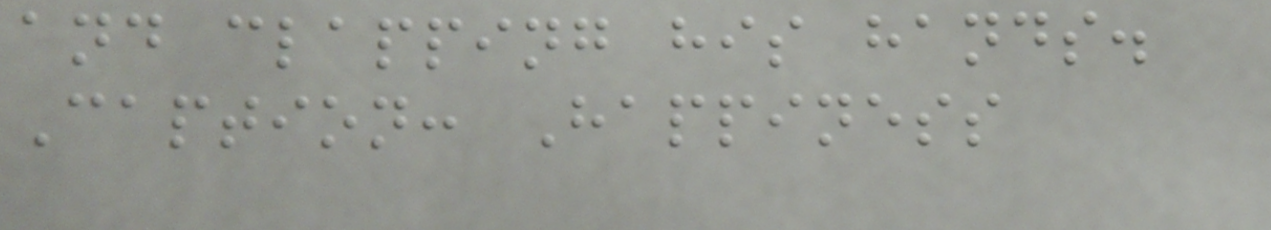and clapping his hands.
Caption: Happiness
